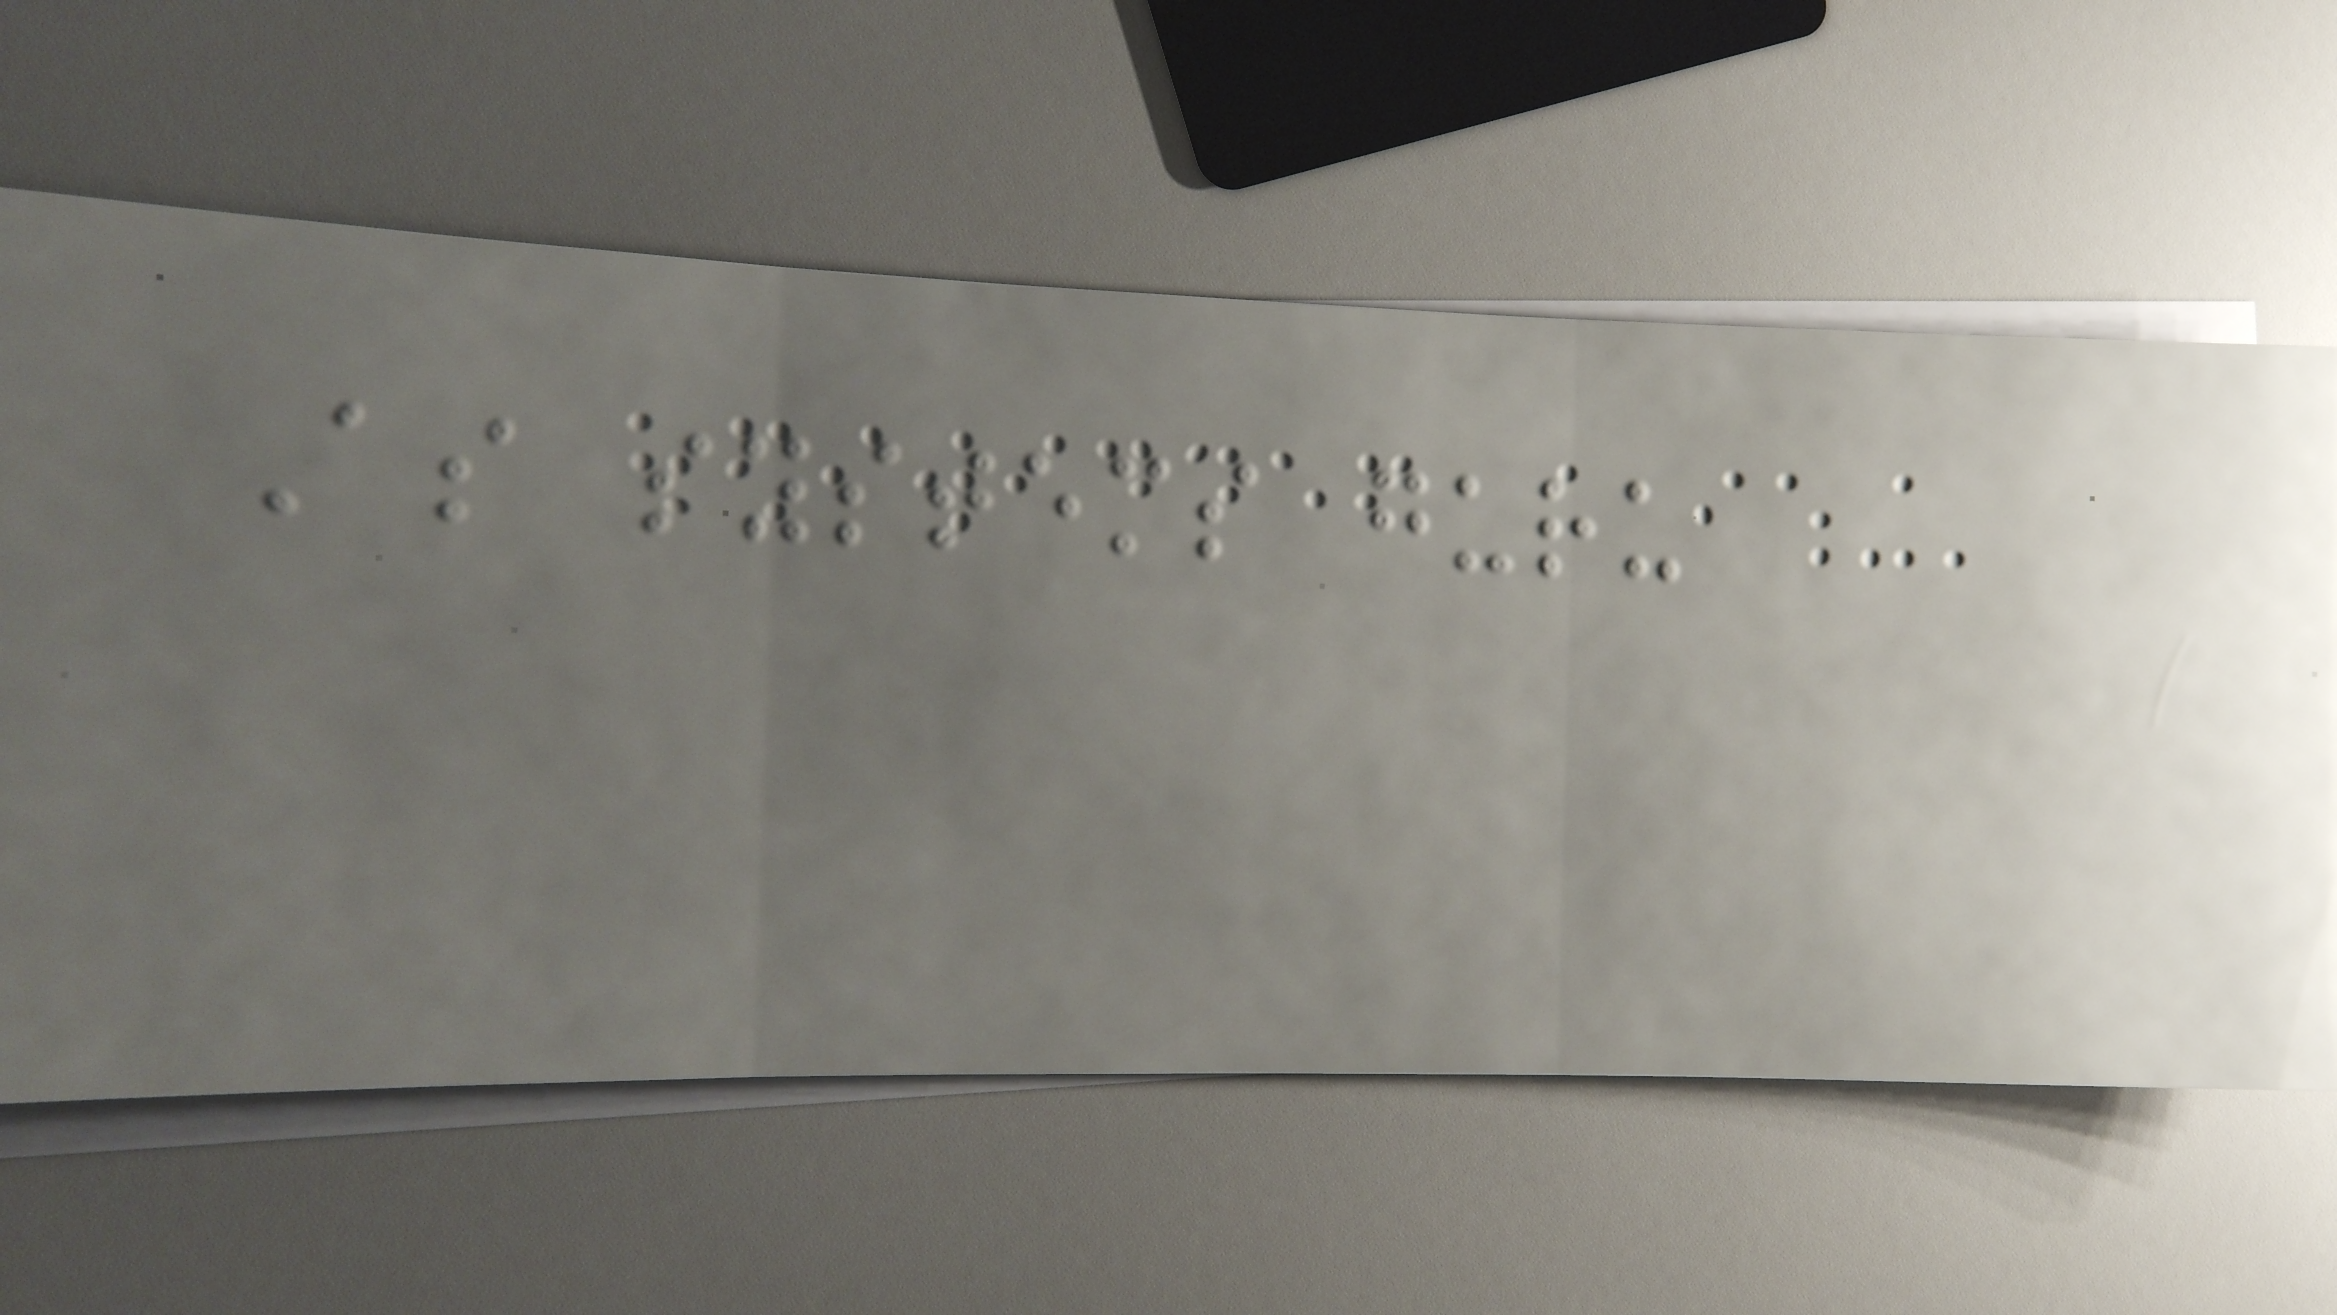As systems guru
